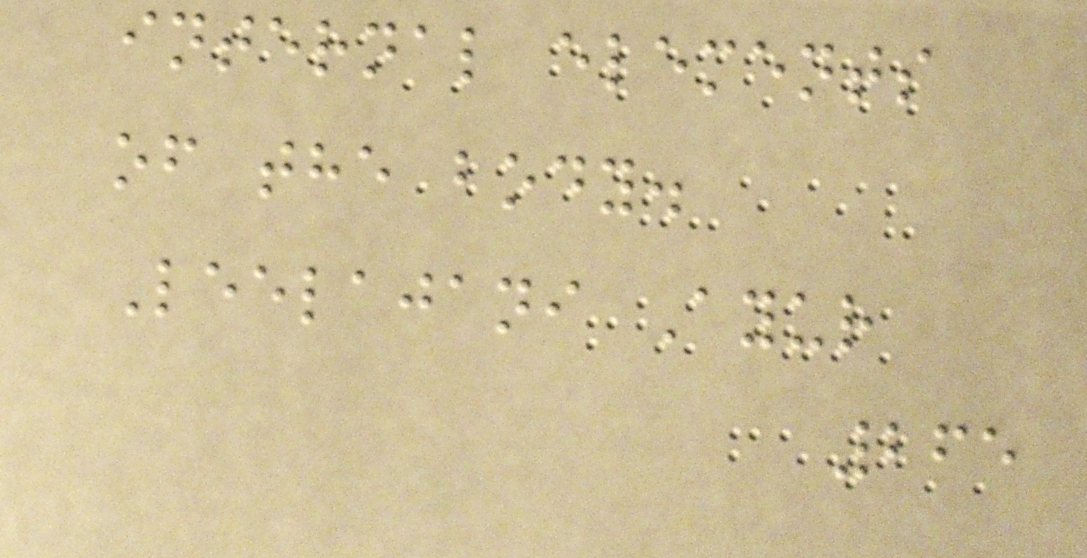internal elements
of the body.
Leelajani Ayur
265
